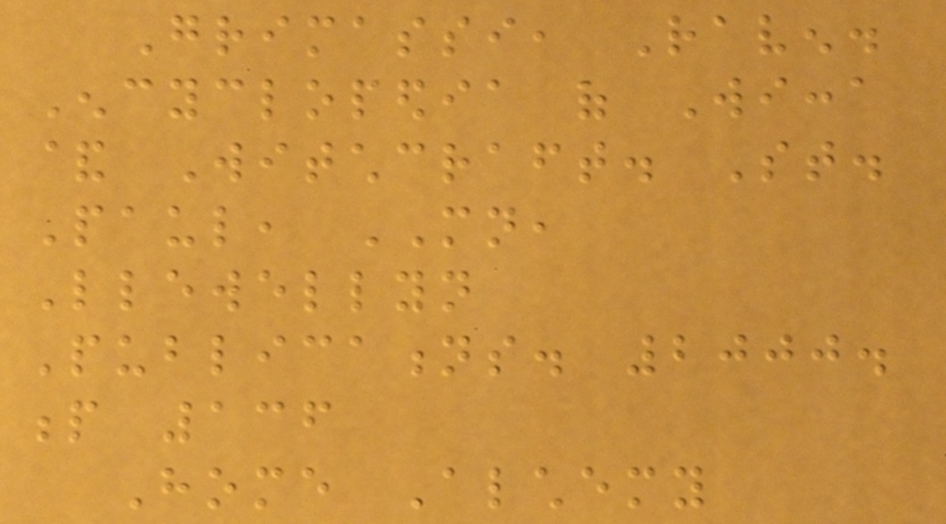Grimassi, Raven.
Encyclopedia of Wicca
& Witchcraft. St.
Paul, MN,
Llewellyn
Publications. 2000.
p 136
Home Alchemy
